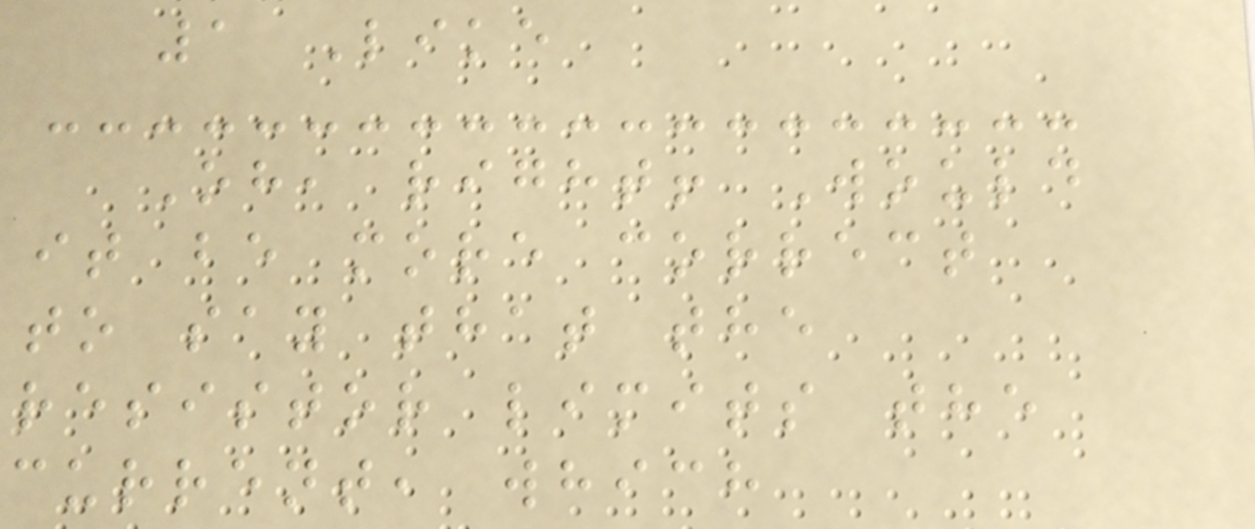1 Like
Oh, right! Would
it be more correct
to say that the
resistor limits the
current, which
